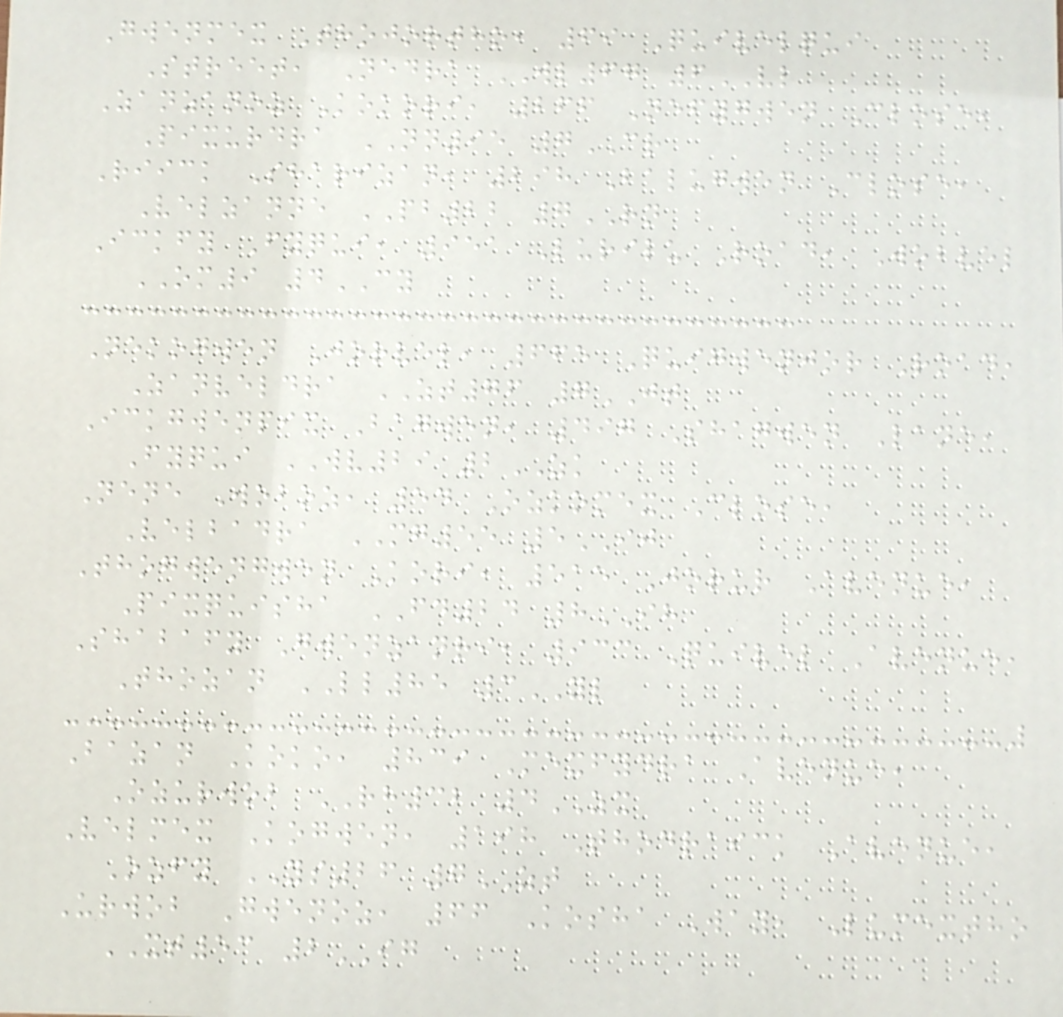Gwenmex Thojortho, 69 Quivelqui
Street, Nedra WL67 6VL
Zanzanoz Kokori, 266 Nefygwen Close,
Pixurdra NN95 7CR
Riick Sharizan, 298 Balugwen Close,
Velzanne PB22 7RN
Ickfy Fyqui, 951 Lurilu Road, Wobvel
OM9 4CY
Nekogwen Jorvel, 665 Quigwenjor Road,
Zanveldra ZT76 7JT
Ickgwenpix Bagwen, 497 Shagwen Lane,
Fyqui WV29 2ZK
Nene Woboz, 54 Ozkomex Close,
Velbadra MG55 5IJ
Thogwengwen Kori, 515 Jorur Avenue,
Pixquisha FD24 8IH
Shabafy Gwenzanri, 933 Quivel Avenue,
Thozan LL85 3YL
Bazan Koko, 839 Mexfydra Avenue,
Ozurwob RH32 4ZX
Velmex Kogwen, 198 Thodraick Avenue,
Ozfy YS26 7ZT
Urwob Gwenoz, 66 Kosha Way, Lumextho
XT53 2IG
